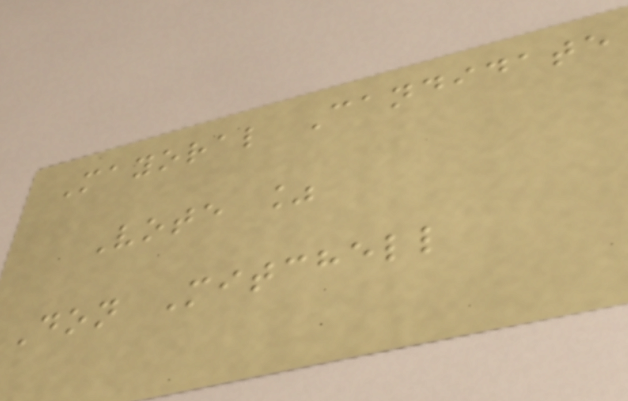Mayoral Candidate
Vote %
Don Mitchell
